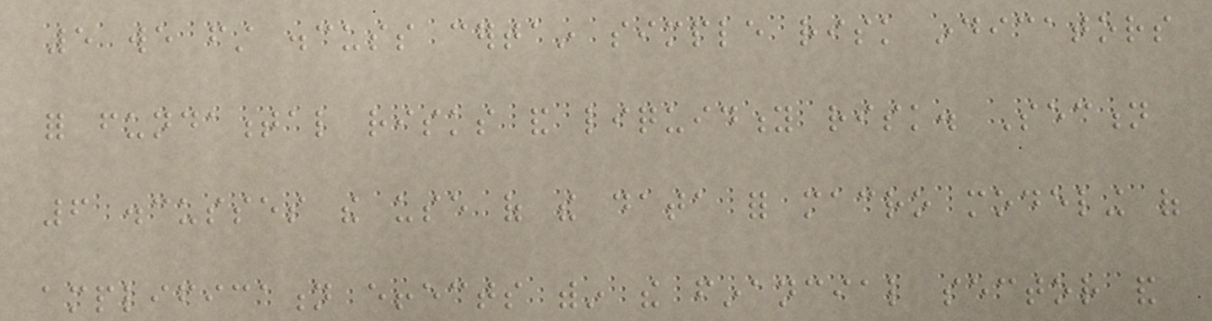5 we first discuss certain simple risk indicators
for fundamental risks and liquidity risk. Section
6 discusses the use of the data for macro modeling of
amplification effects within the financial sector and
